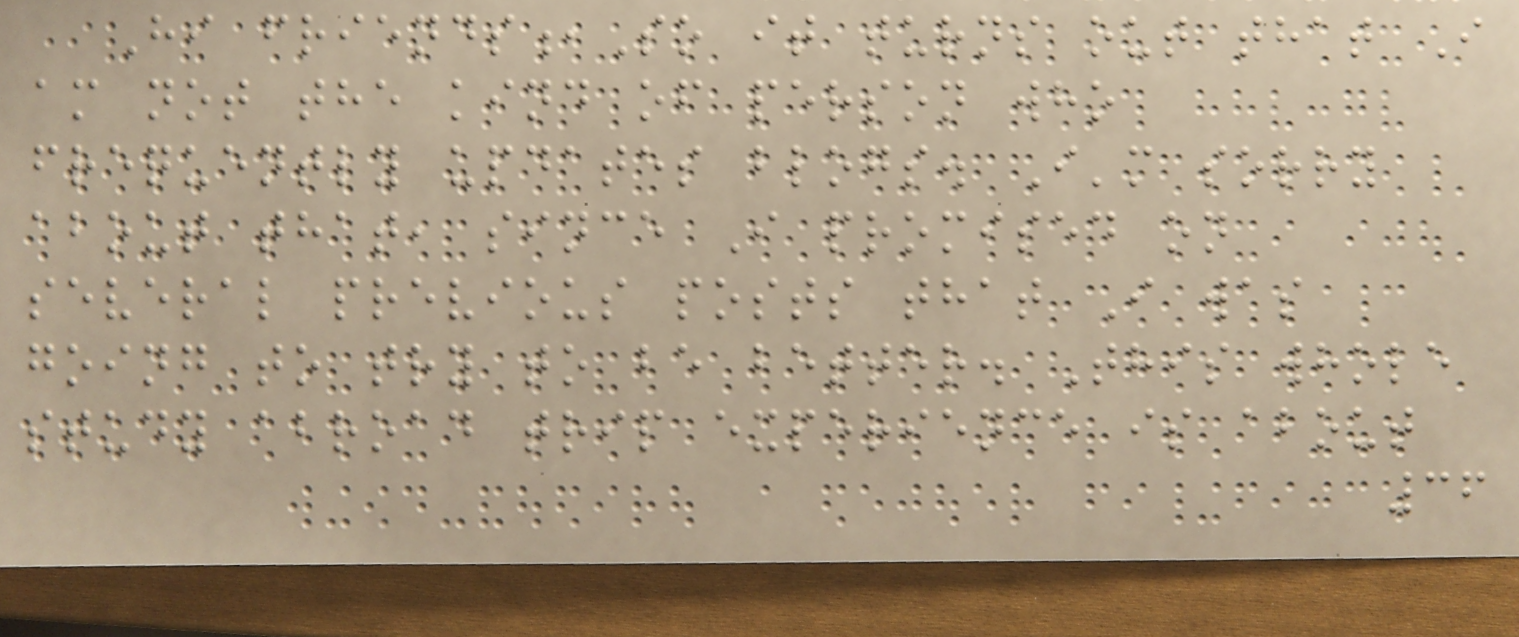Hi friends,So it turns out that I
am not the kind of person who
frequently updates blogs. I'm sorry
about that, since I promised on
several previous posts that I was
going to try to be better. This whole
study abroad trip experience is about
36
